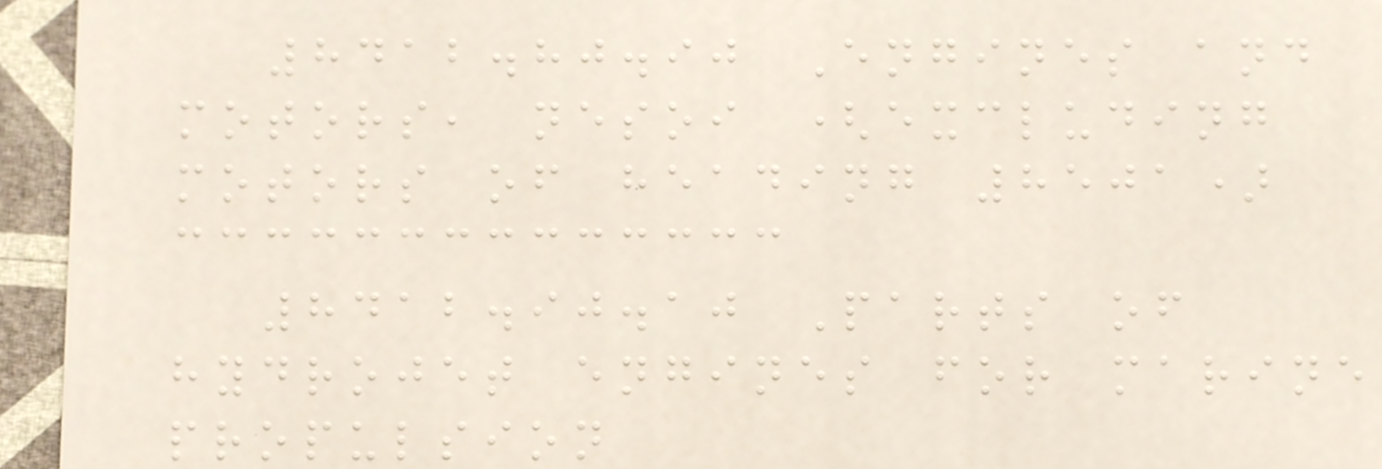8412.80.90 Engines and
motors, nesoi (excluding
motors of heading 8501)
8412.90.10 Parts of
hydrojet engines for marine
propulsion
